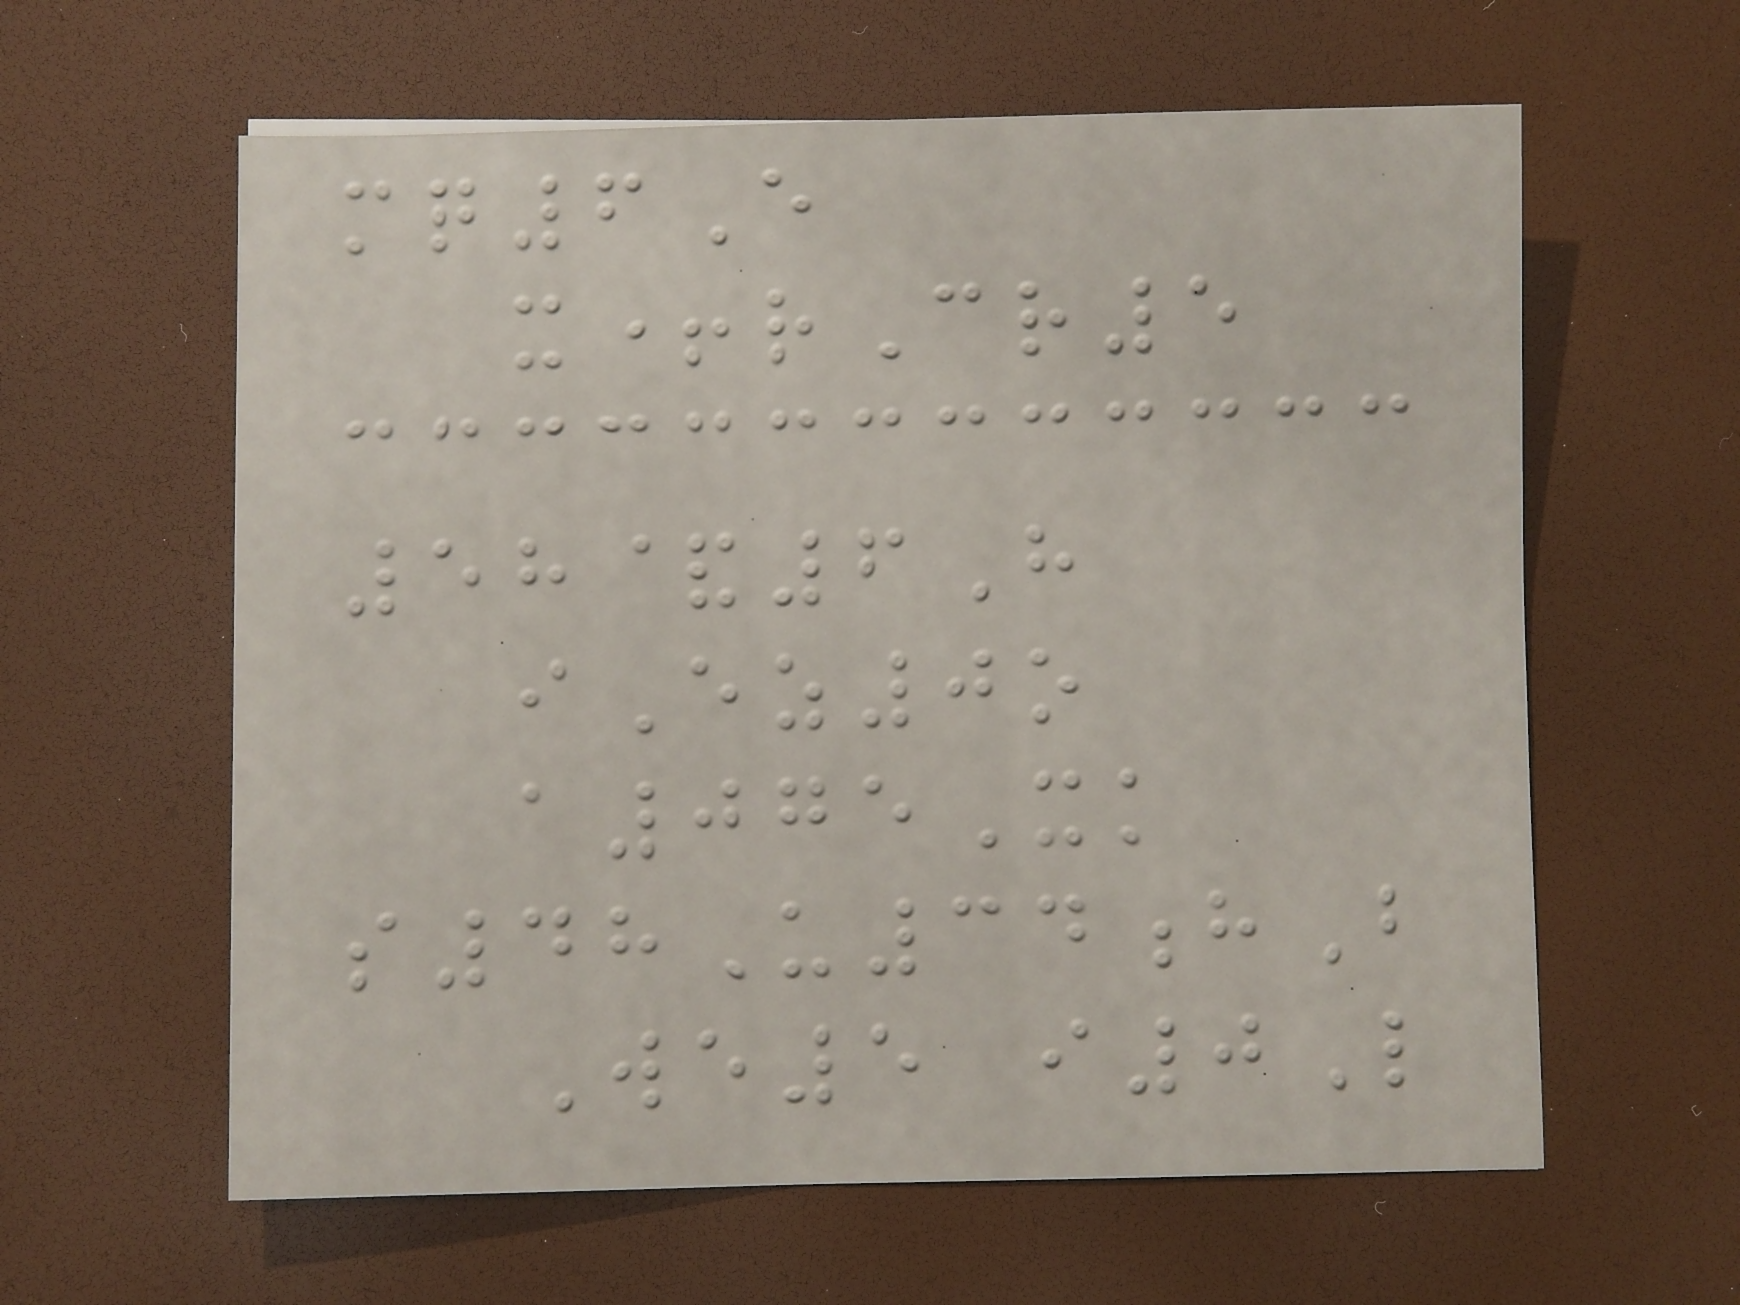mq6E
x+rCr5
58&6H
iEz0o
a075Xk
s48U34hB
We5 i0L
